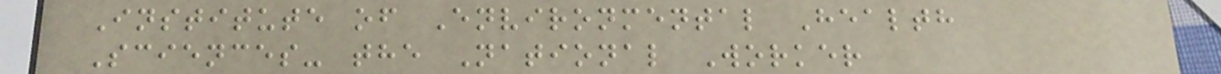Institute of Environmental Health
Sciences- the National Worker
